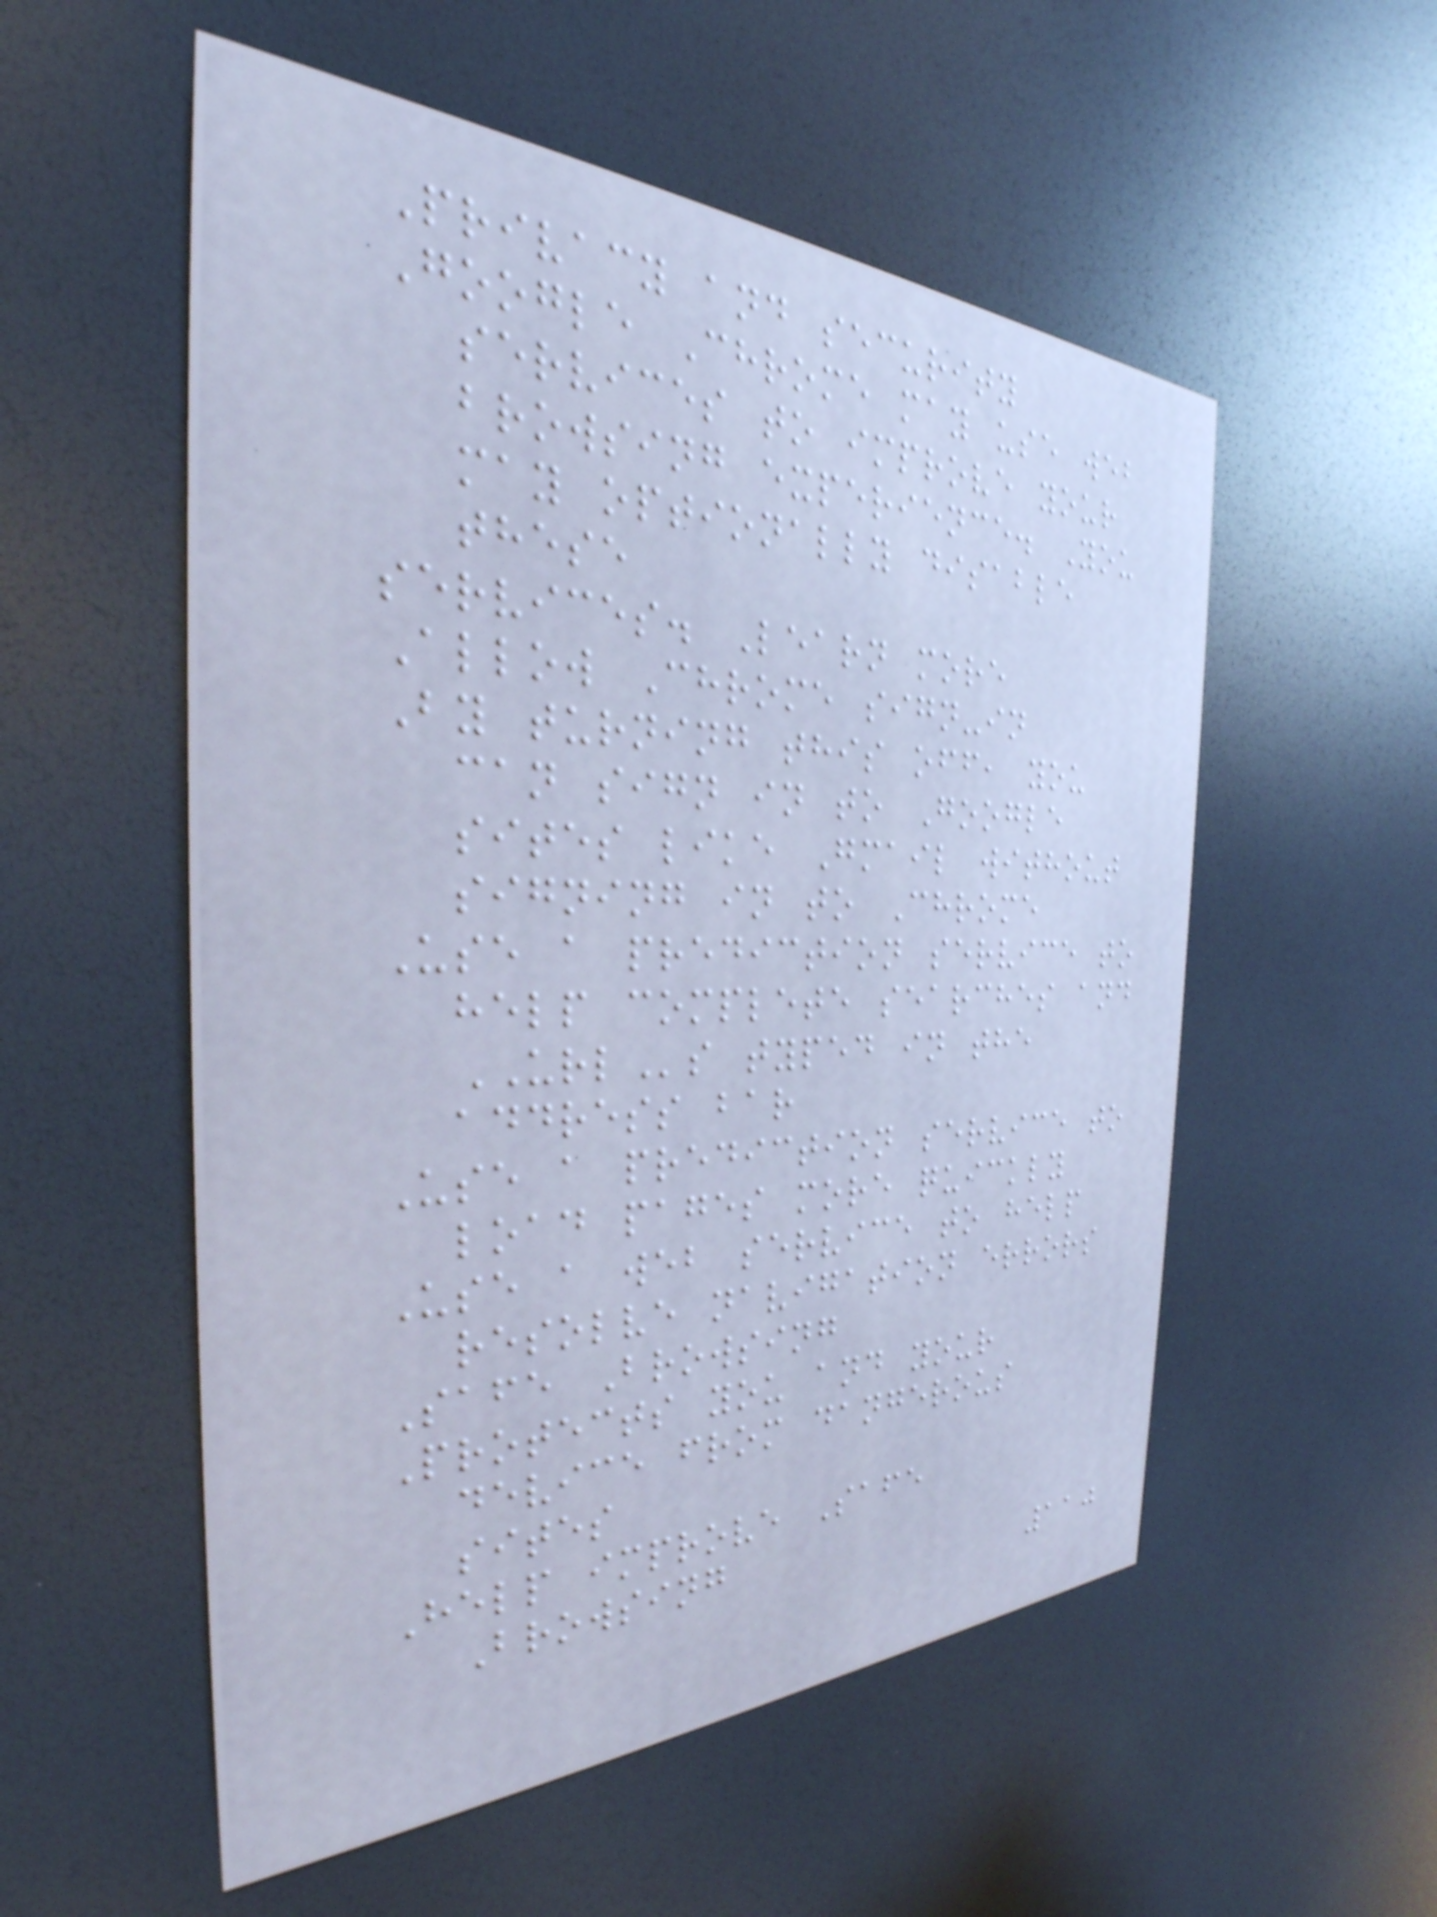Privacy and security
Google Chrome may use web
services to improve your
browsing experience. You
may optionally disable
these
services. Learn more
Allow Chrome sign-in
By turning this off, you
can sign in to Google
sites like Gmail without
signing in to Chrome
Use a prediction service to
help complete searches and
URLs typed in the
address bar
Use a prediction service to
load pages more quickly
Use a web service to help
resolve navigation errors
Safe Browsing
Protects you and your
device from dangerous
sites
Help improve Safe
Browsing
110
